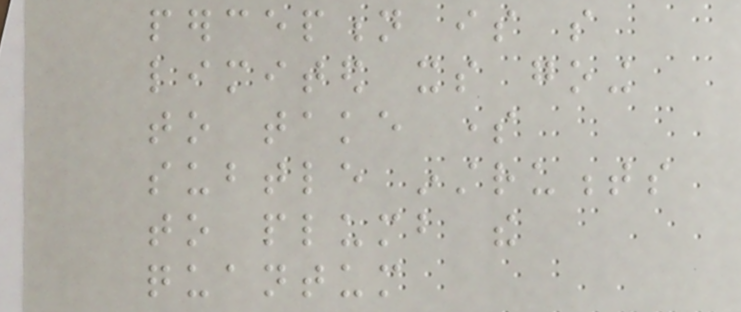perception is so
limited its going
to take some
subtle instruments
to plumb the
quantum
